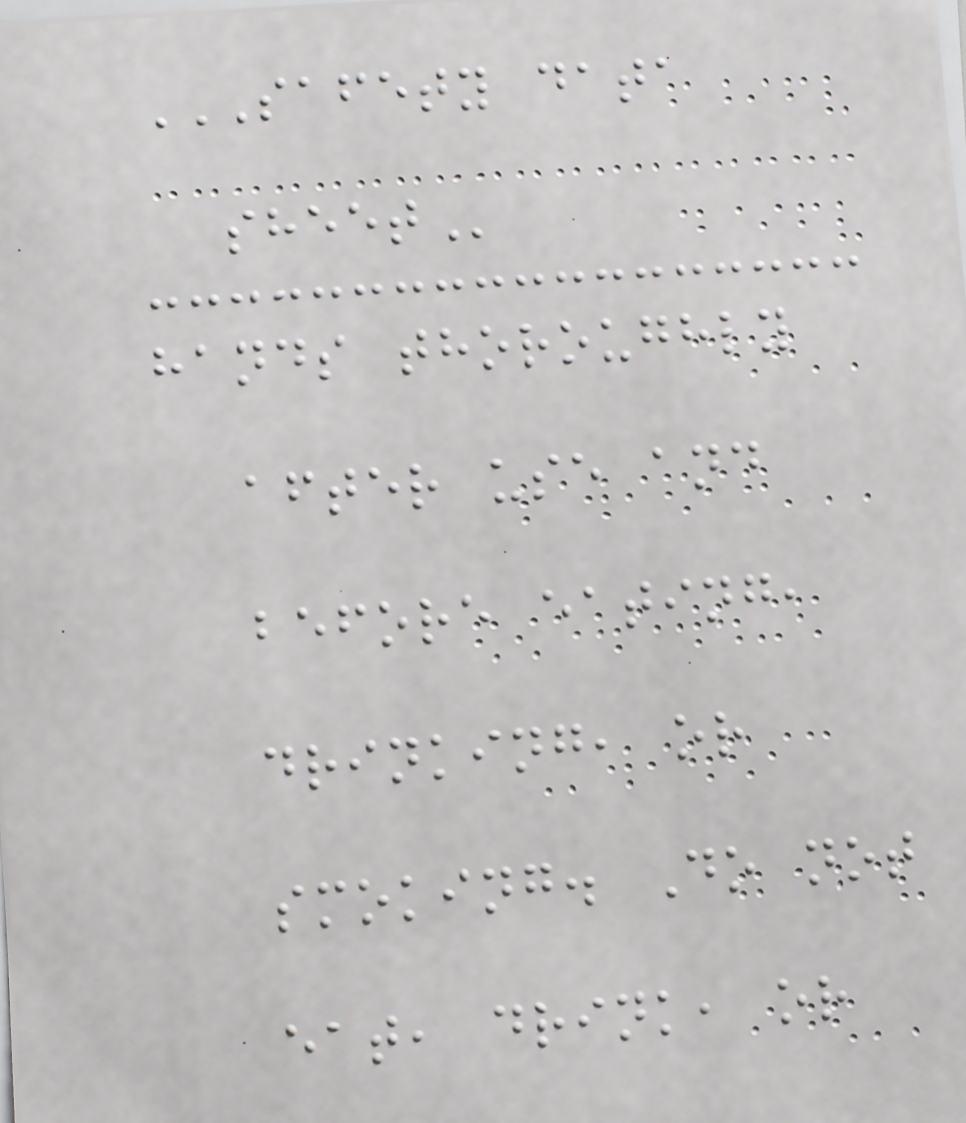SAFETY DATA
SHEET
hands thoroughly
after use and
before eating,
drinking, or
smoking. Do not
eat, drink, or
